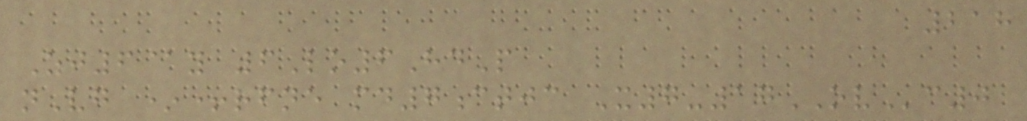218
Zj6@y 6Lo6HdP
nVg *+rfne md7ctjc X7-17OVc0
